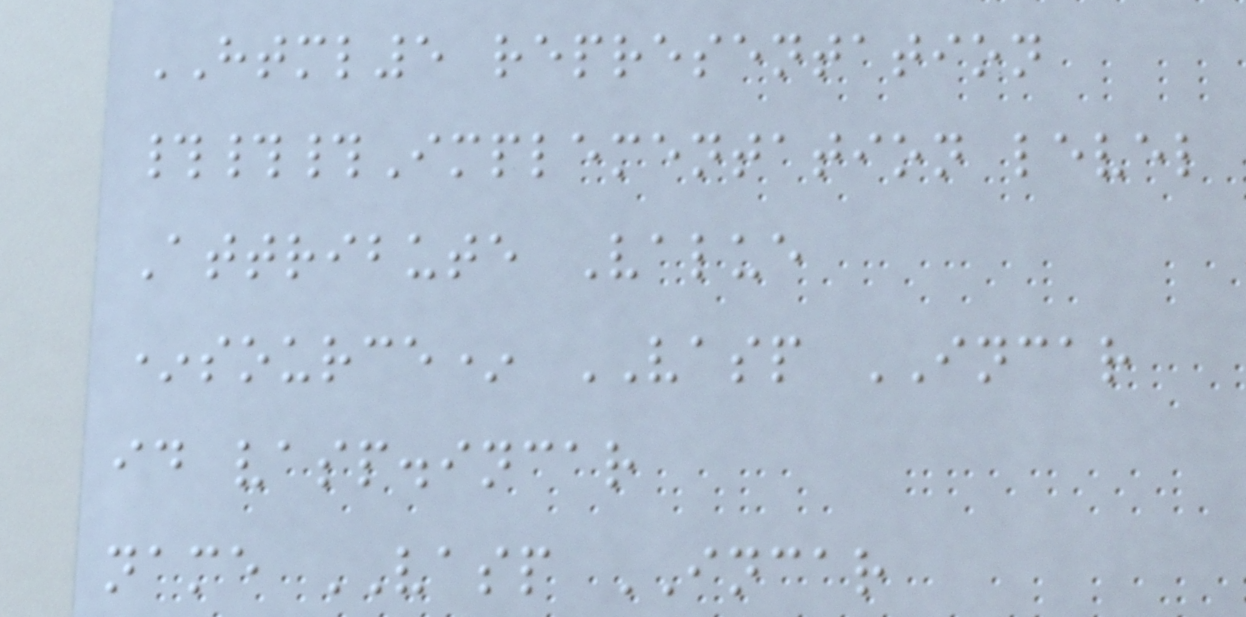HTML5 representation
###Implementation level
Attribute Value
*source* VASP INCAR
id vasp.incar
name VASP INCAR
